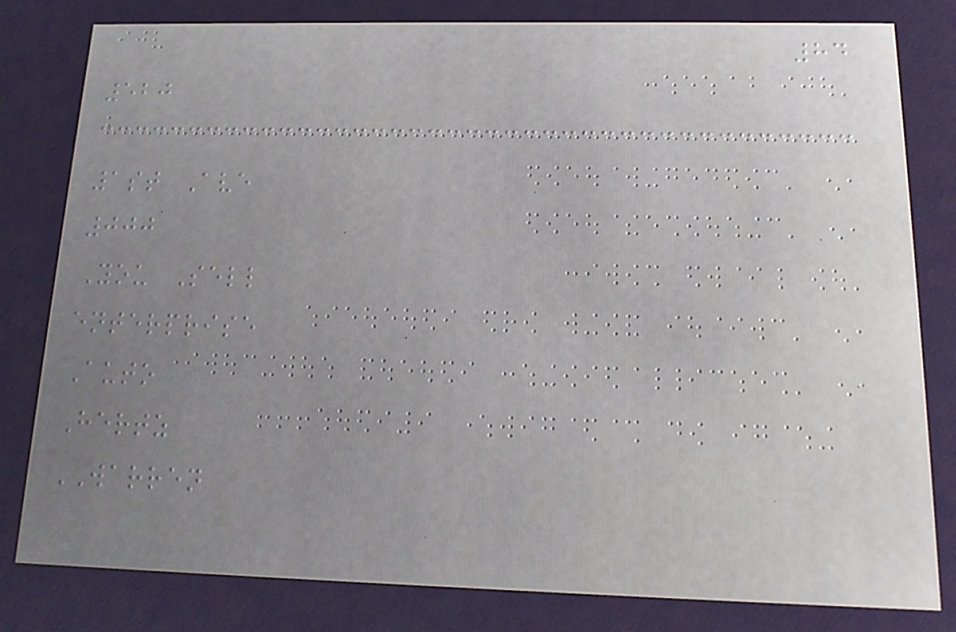84
520
1st Ave
000
You Sell
enterprise
Auto
Hertz
WARREN
